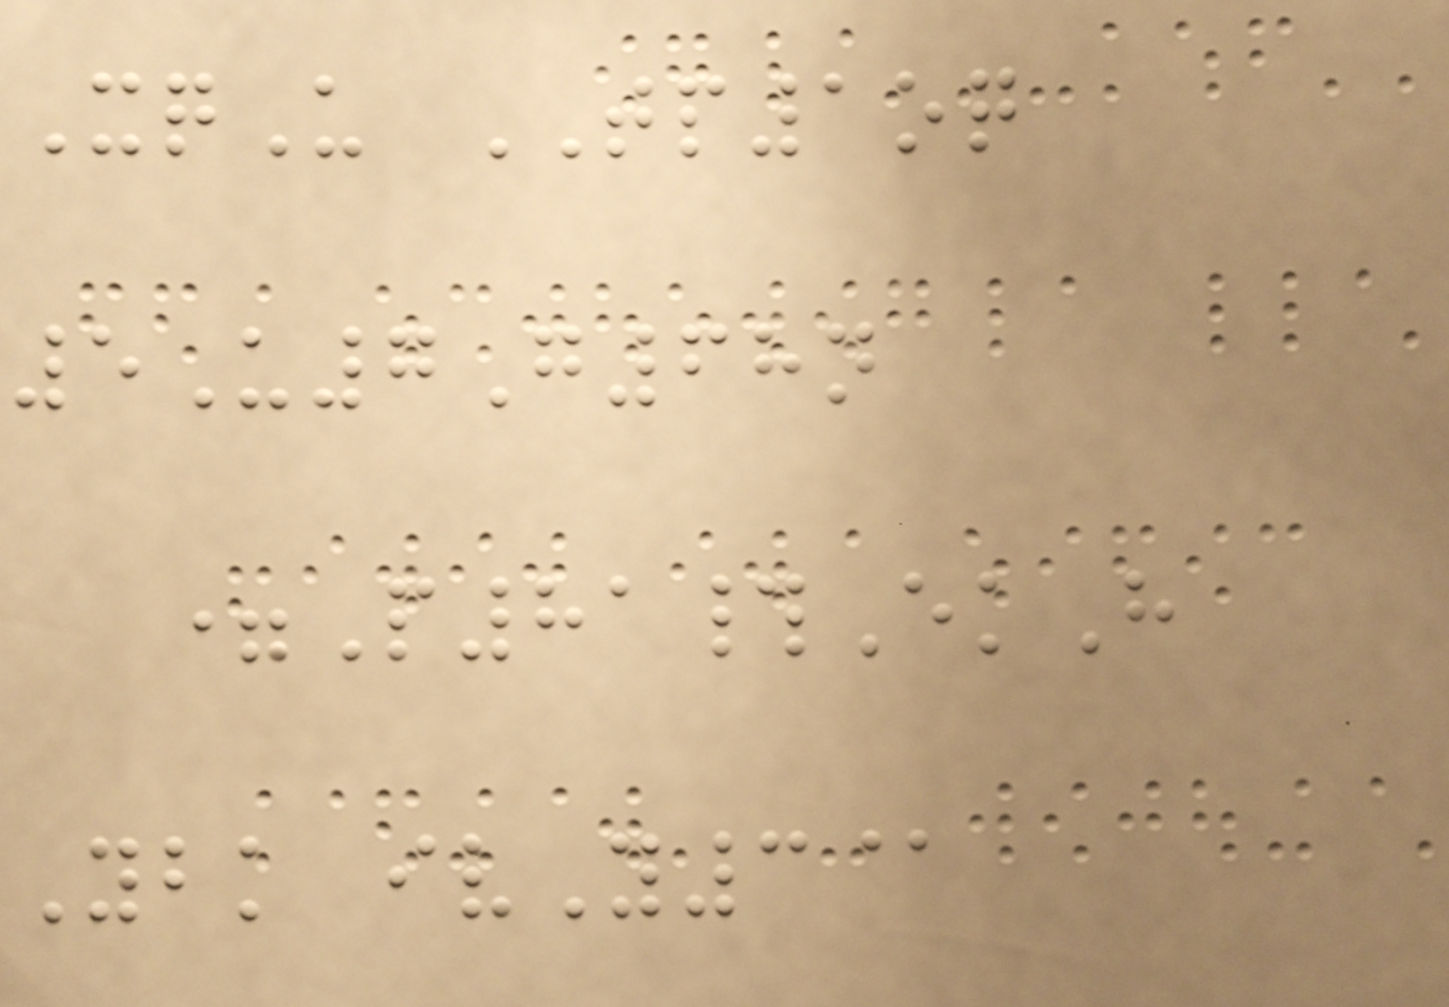XqU TP1oq
5U7G68n
=P81#EkH
Ybk ivY3@
